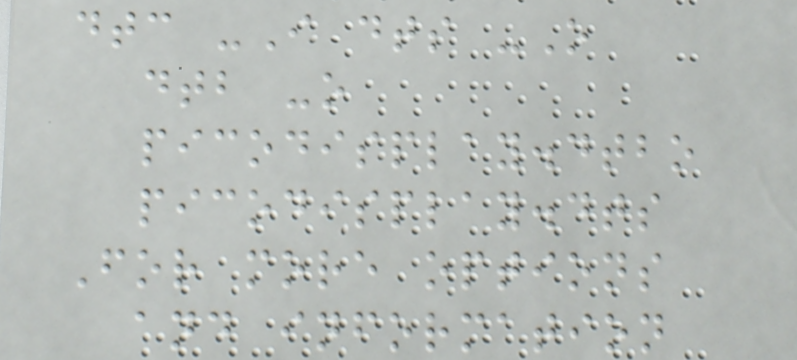dtc -I dts -O
dtb -o
picodisplay.dtbo
picodisplay.dts
For more options
and information
